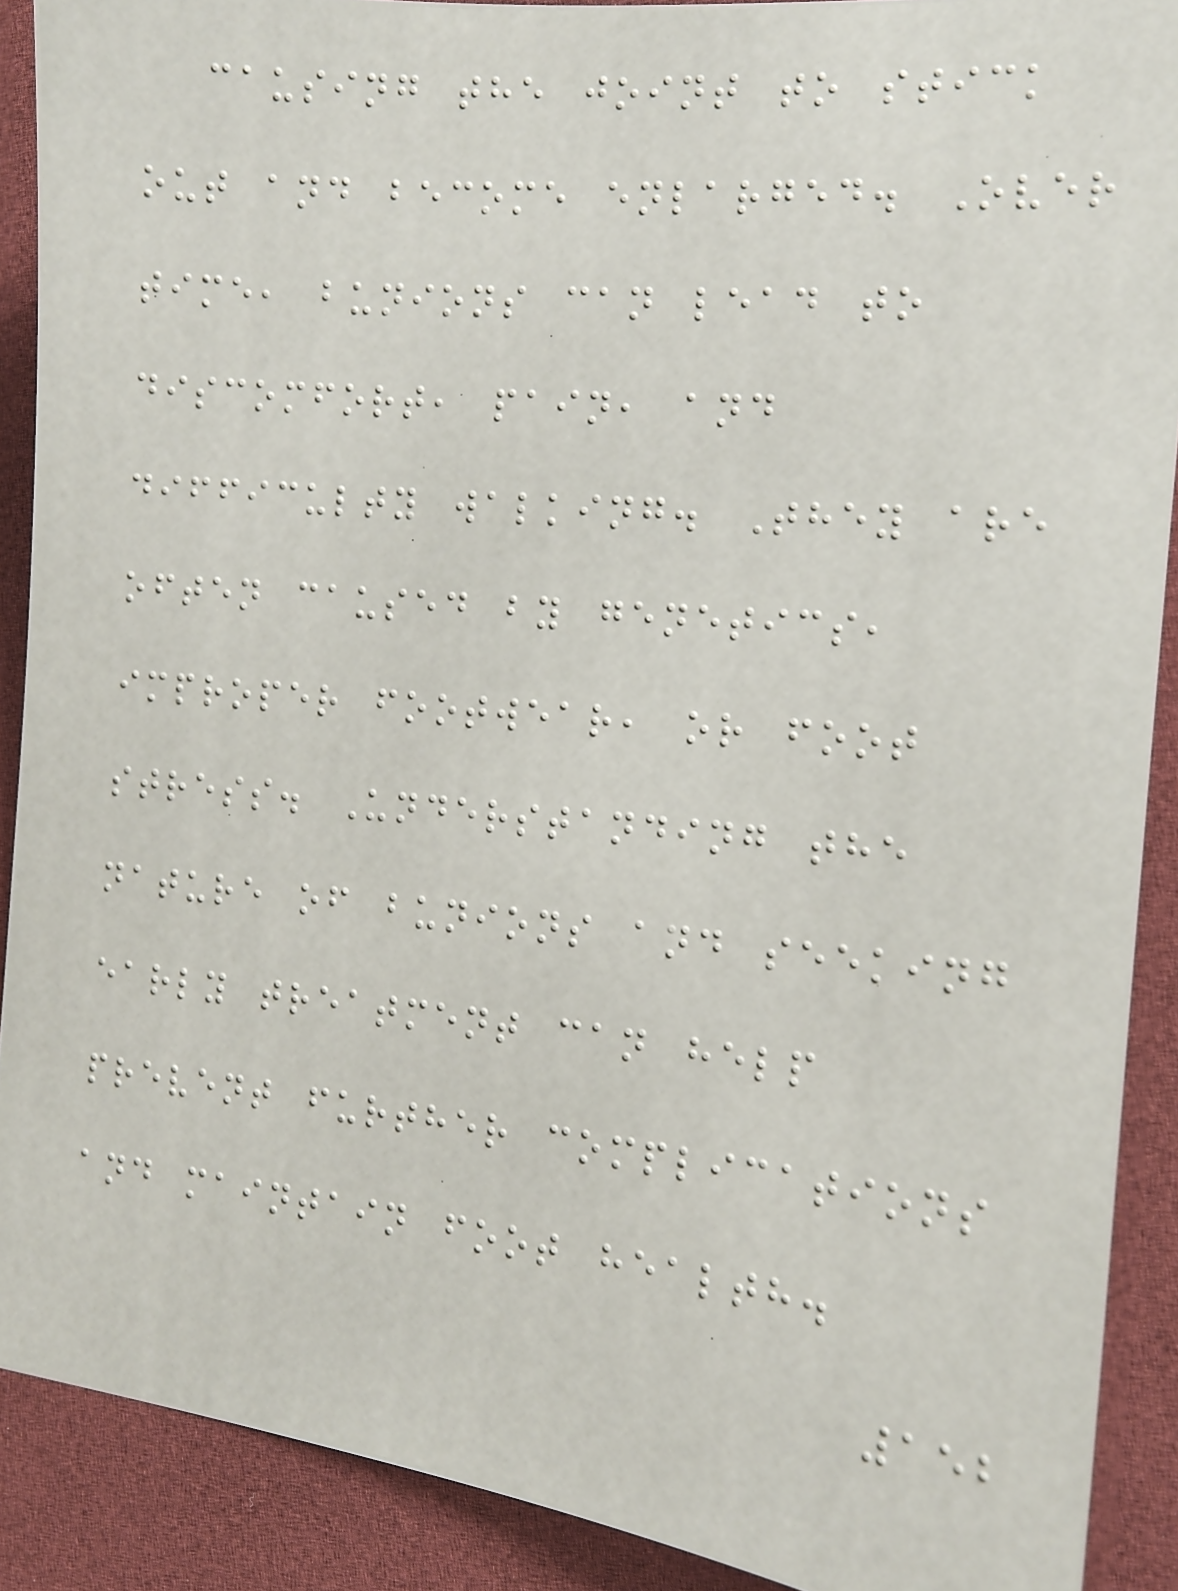causing the joint to stick
out and become enlarged. Over
time, bunions can lead to
discomfort, pain, and
difficulty walking. They are
often caused by genetics,
improper footwear, or foot
stress. Understanding the
nature of bunions and seeking
early treatment can help
prevent further complications
and maintain foot health.
152
